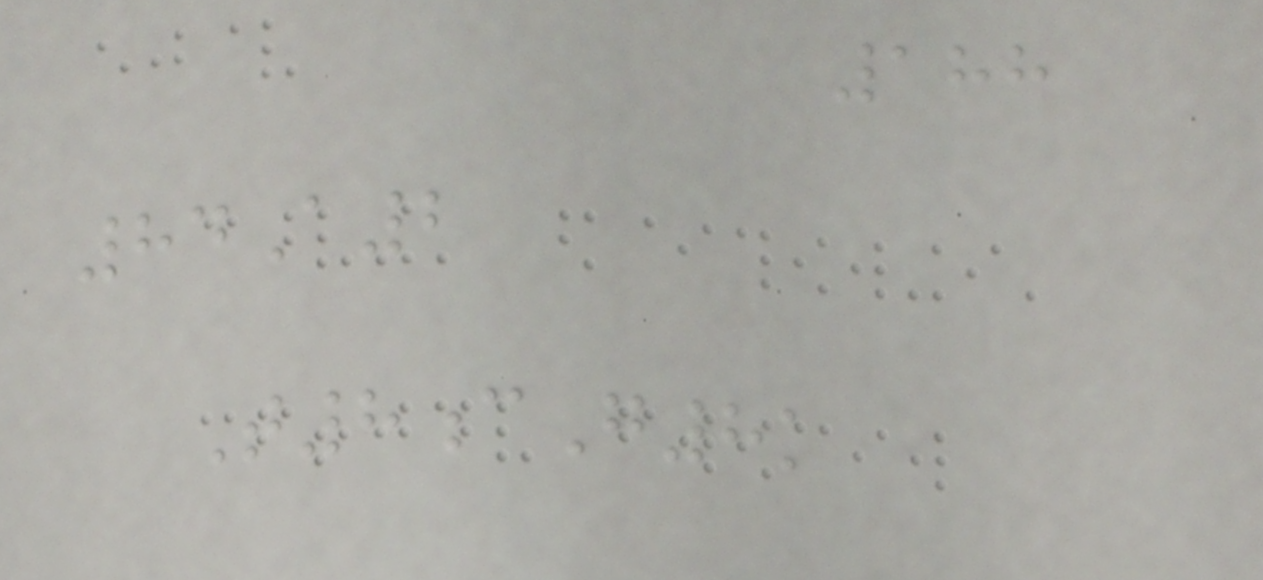188
84A2
T8cG8k
